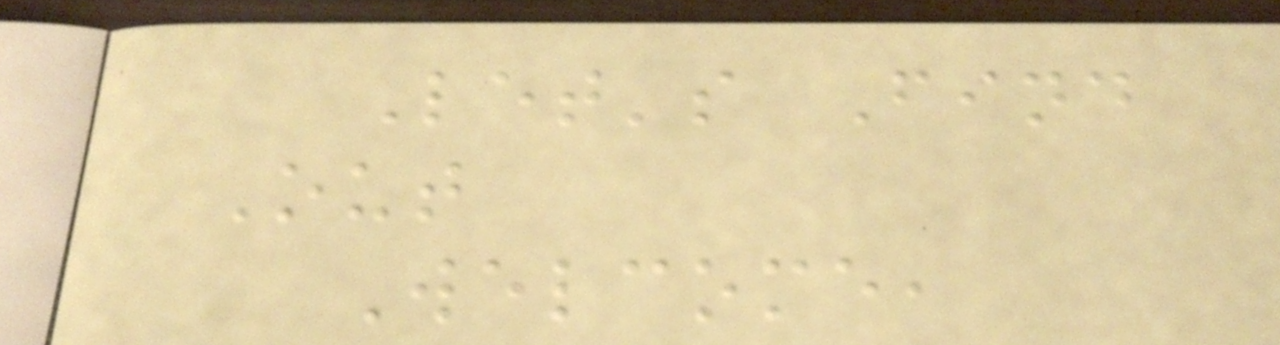Let's Find
Out
Welcome,
